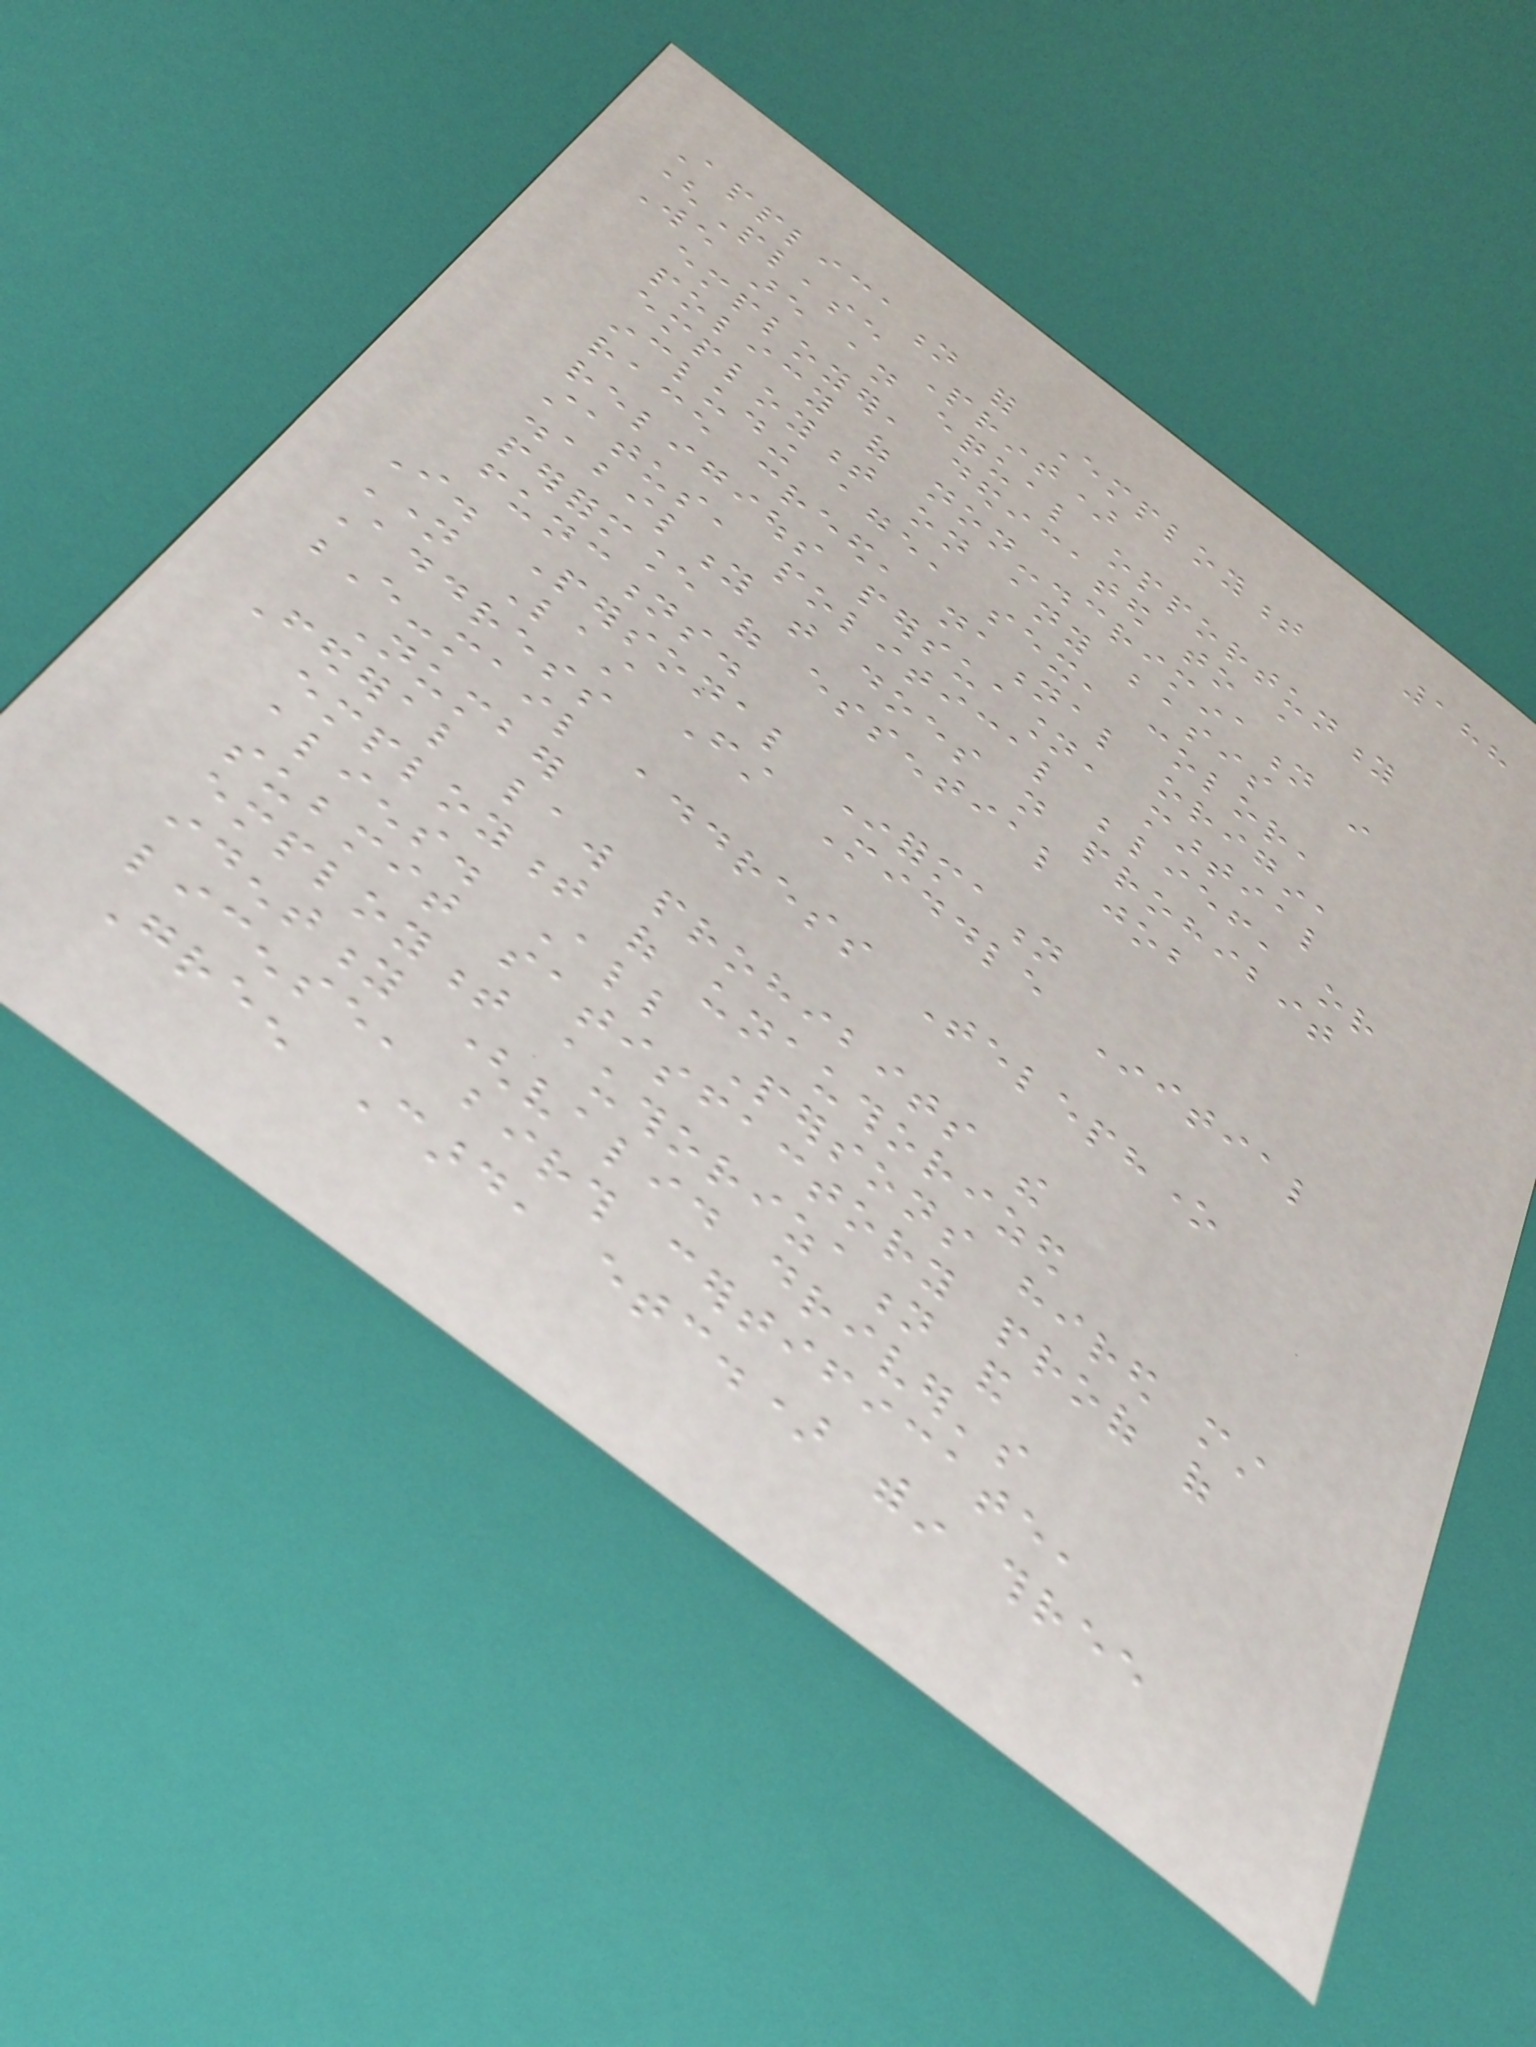188
Application for Employment
(Please Print)
We are an equal opportunity
employer, dedicated to a
policy of non-discrimination in
employment on any basis
including age, sex, color,
race creed, national origin,
religious persuasion, martial
status, political belief, or
disability that does not prohibit
performance of essential job
functions.
I. Personal Information
Name Last First Middle Initial
Address
E-mail address Telephone
Number
Federal law prohibits the
employment of unauthorized
aliens. All Persons hired must
submit satisfactory proof of
employment authorization and
identity (valid driver's
license, birth certificate,
Green Card, etc.) within three
